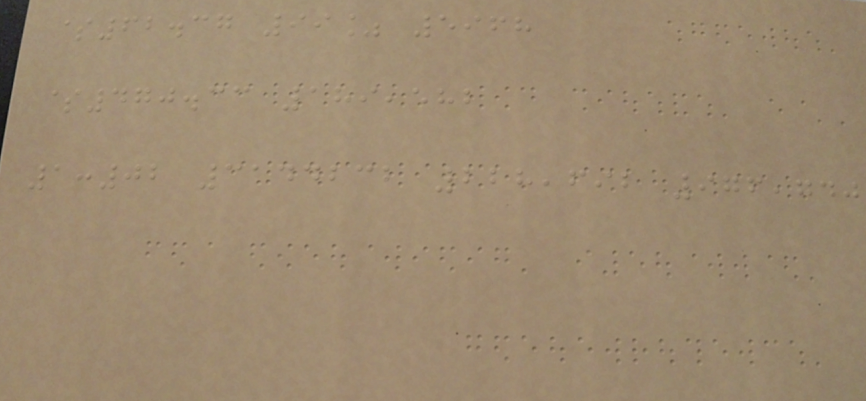$62.37 99% 5968
$470.33 189,582
1:02 3144232 228,692 976,740
